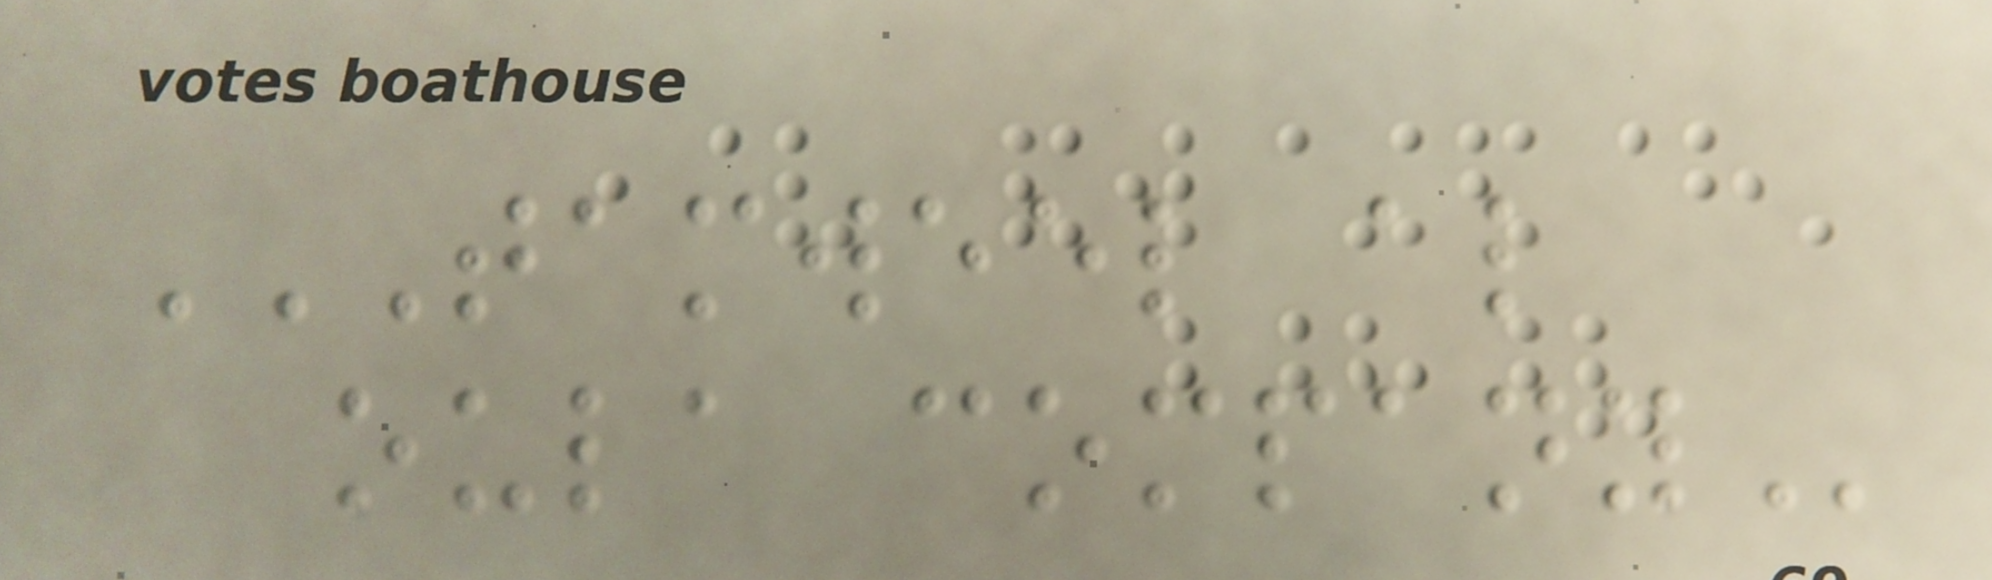TAMWEEL AL
OULA COMPANY
